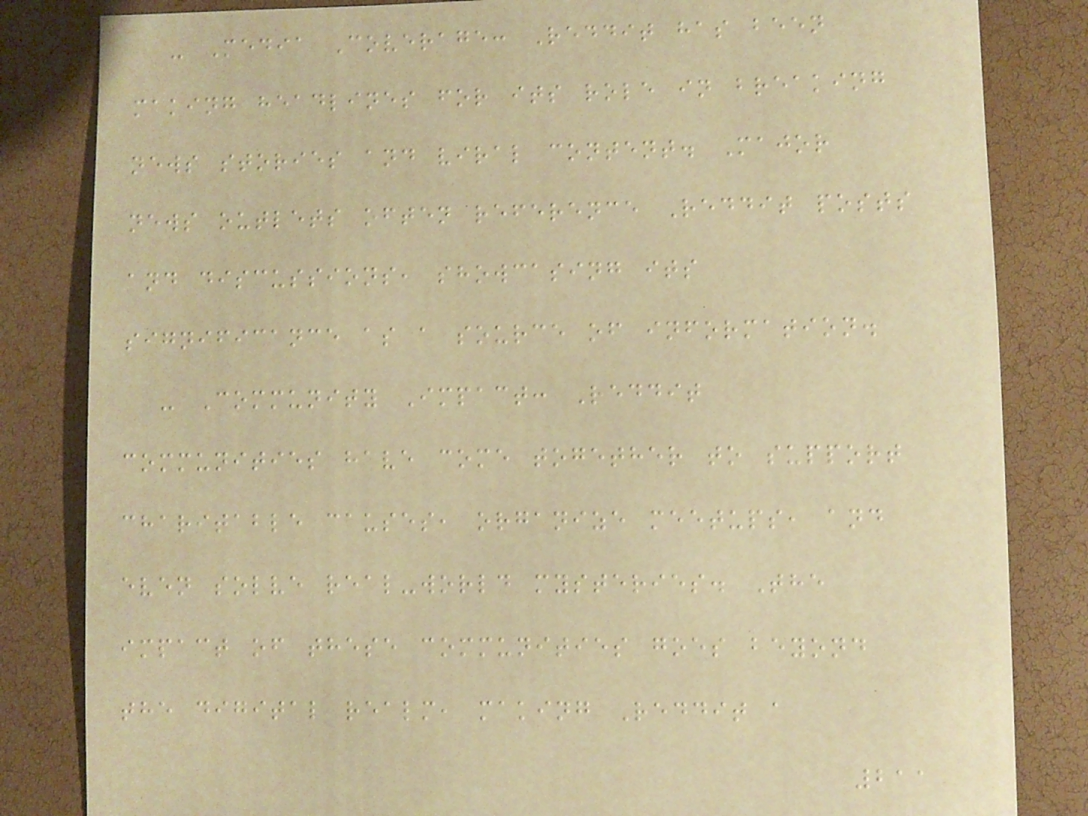- Media Coverage: Reddit has been
making headlines for its role in breaking
news stories and viral content. Major
news outlets often reference Reddit posts
and discussions, showcasing its
significance as a source of information.
- Community Impact: Reddit
communities have come together to support
charitable causes, organize meetups, and
even solve real-world mysteries. The
impact of these communities goes beyond
the digital realm, making Reddit a
211
